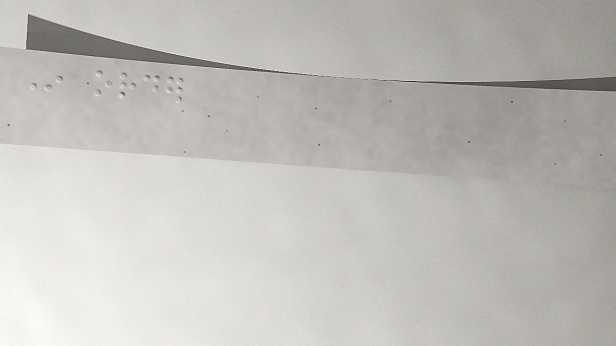In order
